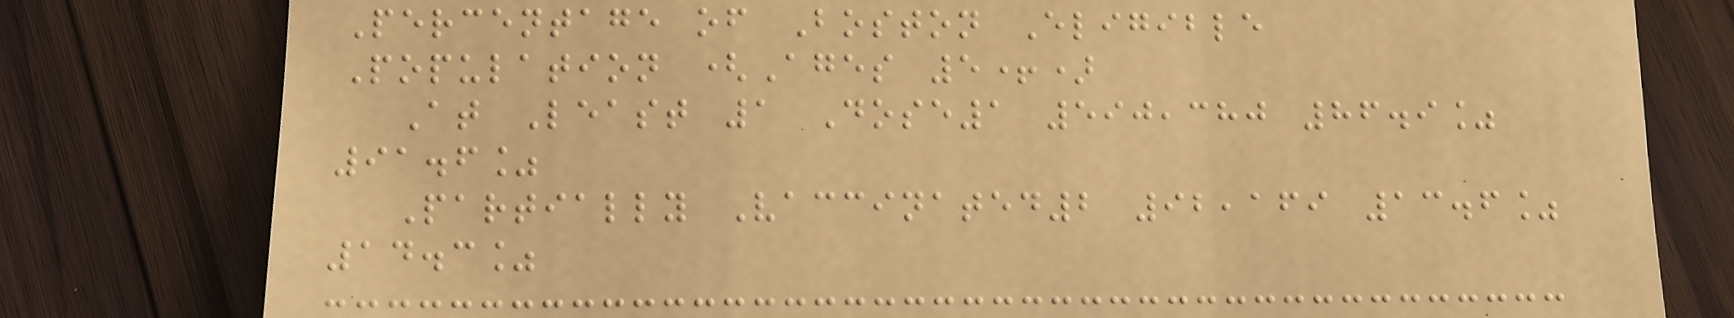Percentage of Boston Eligible
Population (Ages 5+)
At Least 1 Dose1 590,380 86.9%
91.6%
Partially Vaccinated2 92,169 13.6%
14.3%
